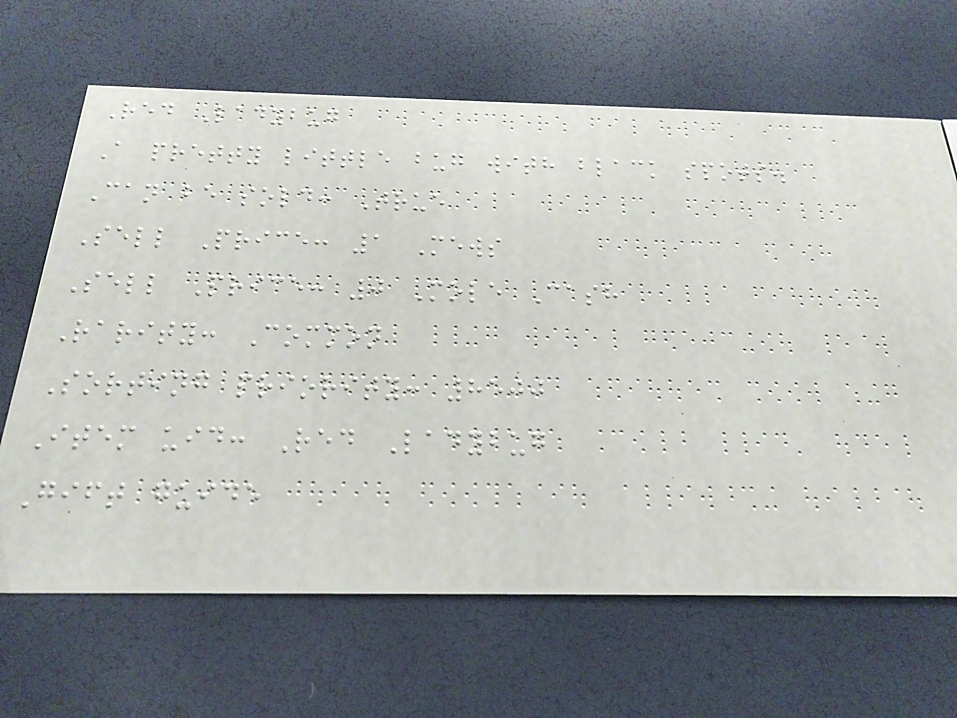Red Ladybug
A pretty little bug with black spots.
Can be sold: True
Sell Price: 1 Mews
Sell Price: 0 Mole Cash
Rarity: Common
Sorting priority: 8500
Item uid: Red Ladybug
Gift guide
